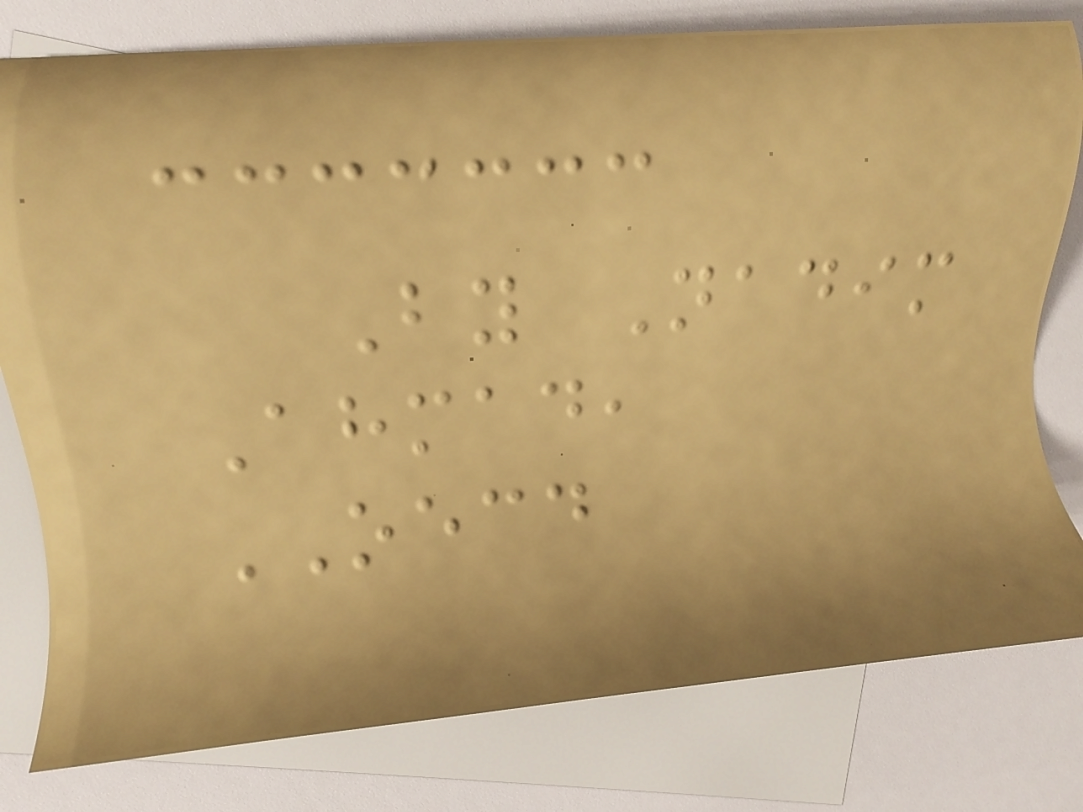By Nadim
Ahmad,
OECD
